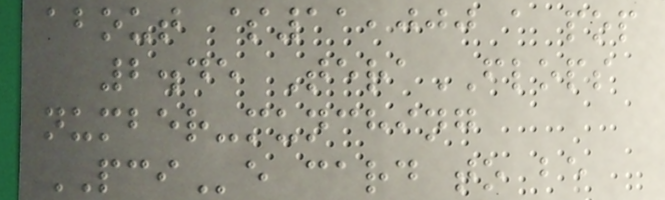about $11,000 a pop
2.45 TeraFLOPS
number-munching
PCIe card to be
